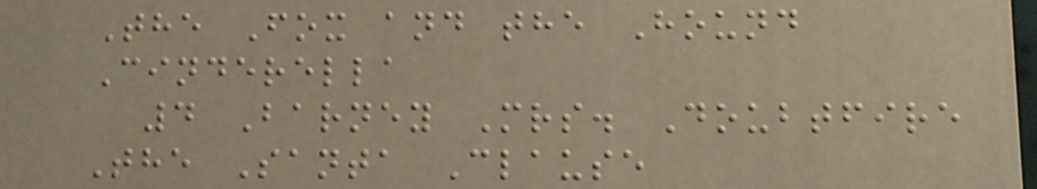The Fox and the Hound
Cinderella
4 Barney Mrs. Doubtfire
The Santa Clause
